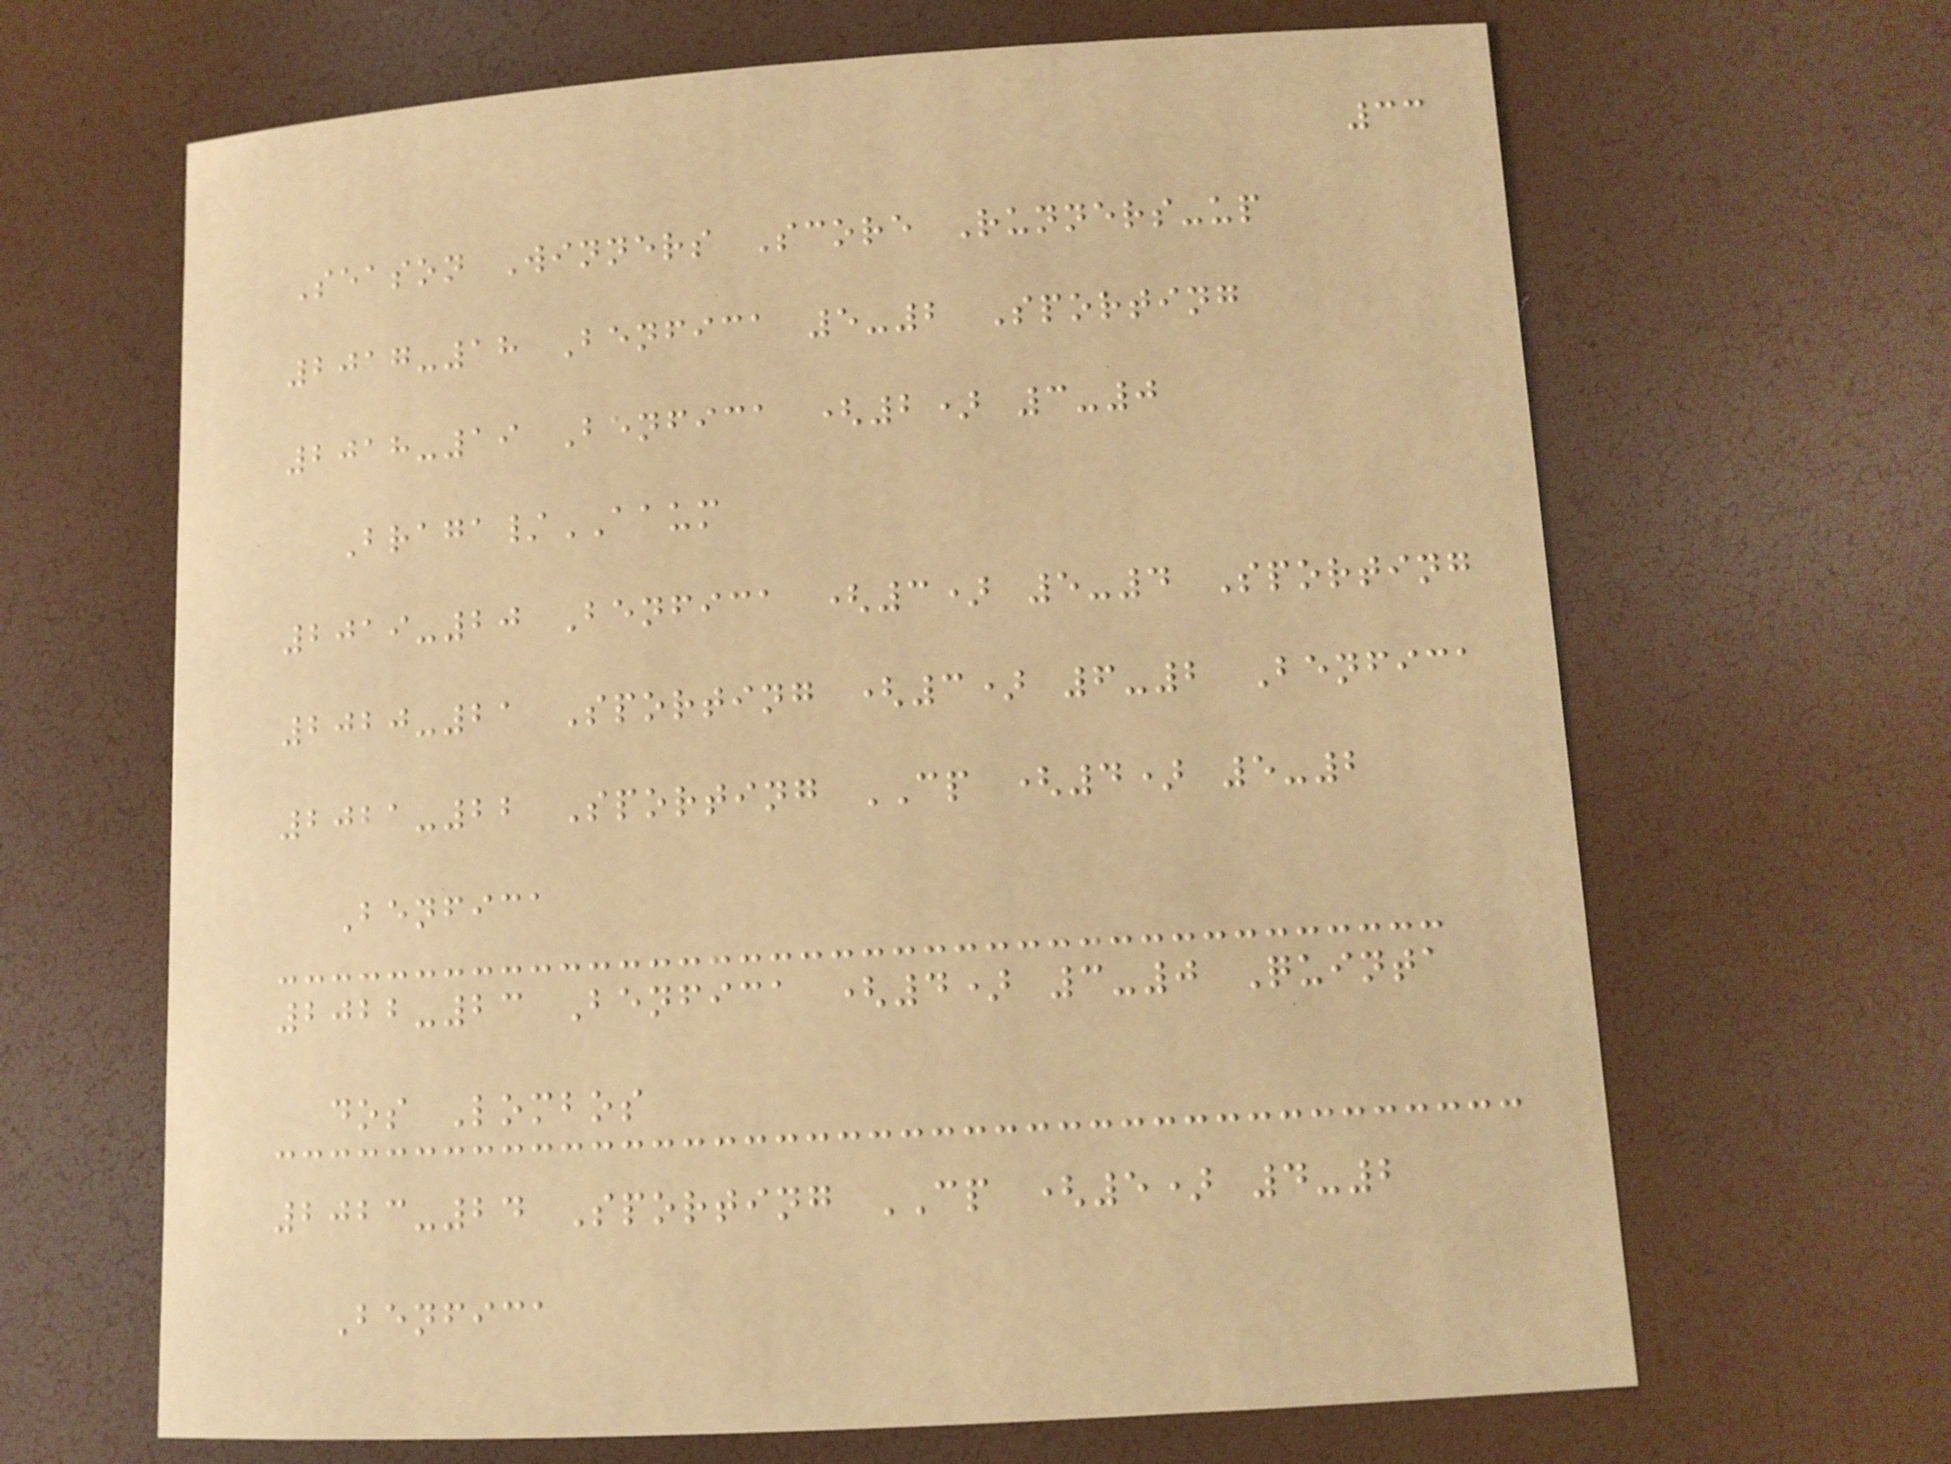33
Season Winners Score Runners-up
2017-18 Benfica 5-2 Sporting
2018-19 Benfica (2) 3-0
Braga/AAUM
2019-20 Benfica (3) 5-4 Sporting
2020-21 Sporting (3) 6-2 Benfica
2021-22 Sporting CP (4) 5-2
Benfica
2022-23 Benfica (4) 3-0 Quinta
dos Lombos
2023-24 Sporting CP (5) 4-2
Benfica
